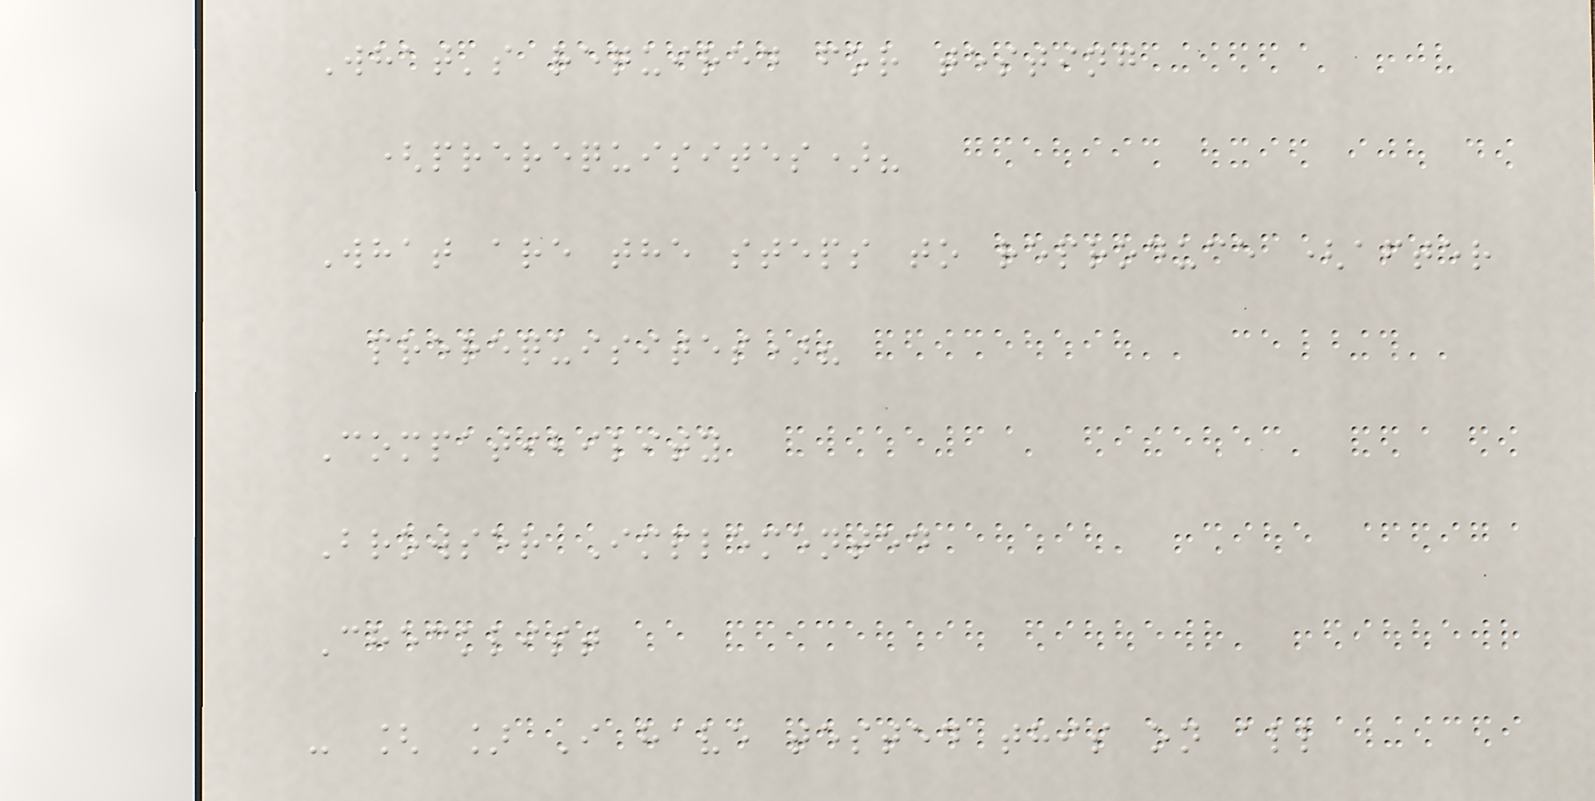What's required for testing
(prerequisites)?
What are the steps to reproduce (after
prerequisites)?
Compatibility
Browser Implemented
Checklist
- [ ] I have tested this on all
